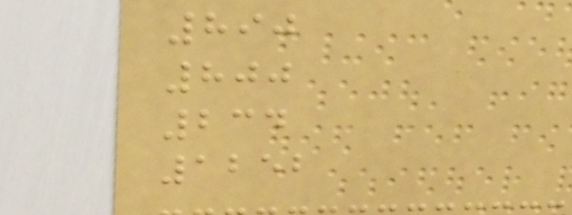890
800
234
1252
